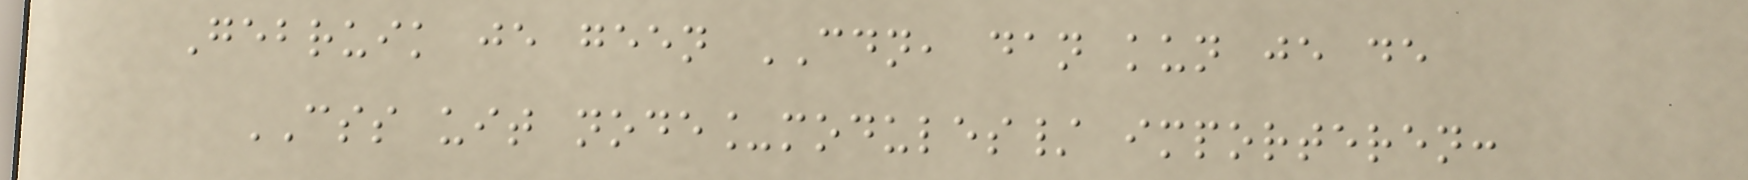Gebruik je geen CDN, dan kun je de
CSS uit node_modules/ importeren:
